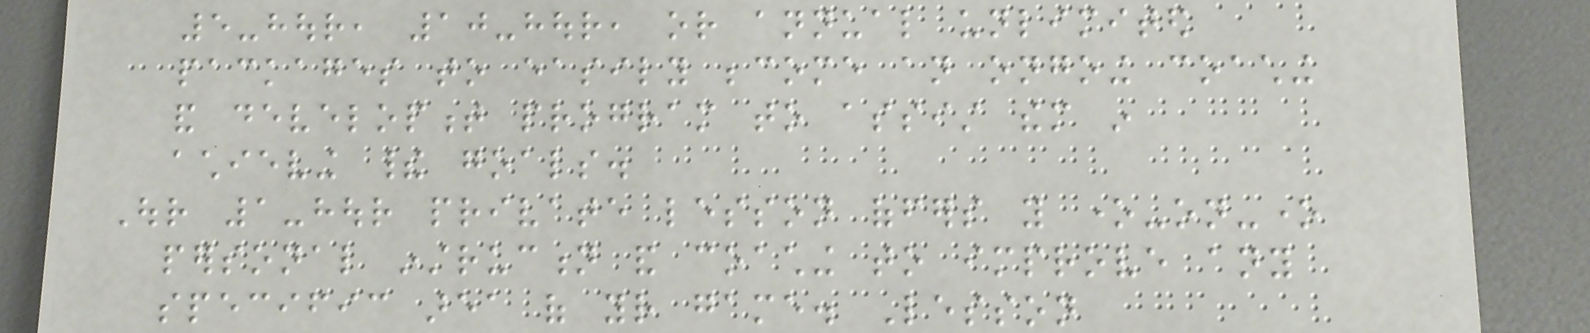5-hour, 10-hour, or annual unlimited
packages to easily become an ongoing coaching
and development program to assist them in
achieving their goals.
Our 1-hour private lesson offers you one-on-one
personal instruction and coaching to improve any
specific area of your game. Lesson
